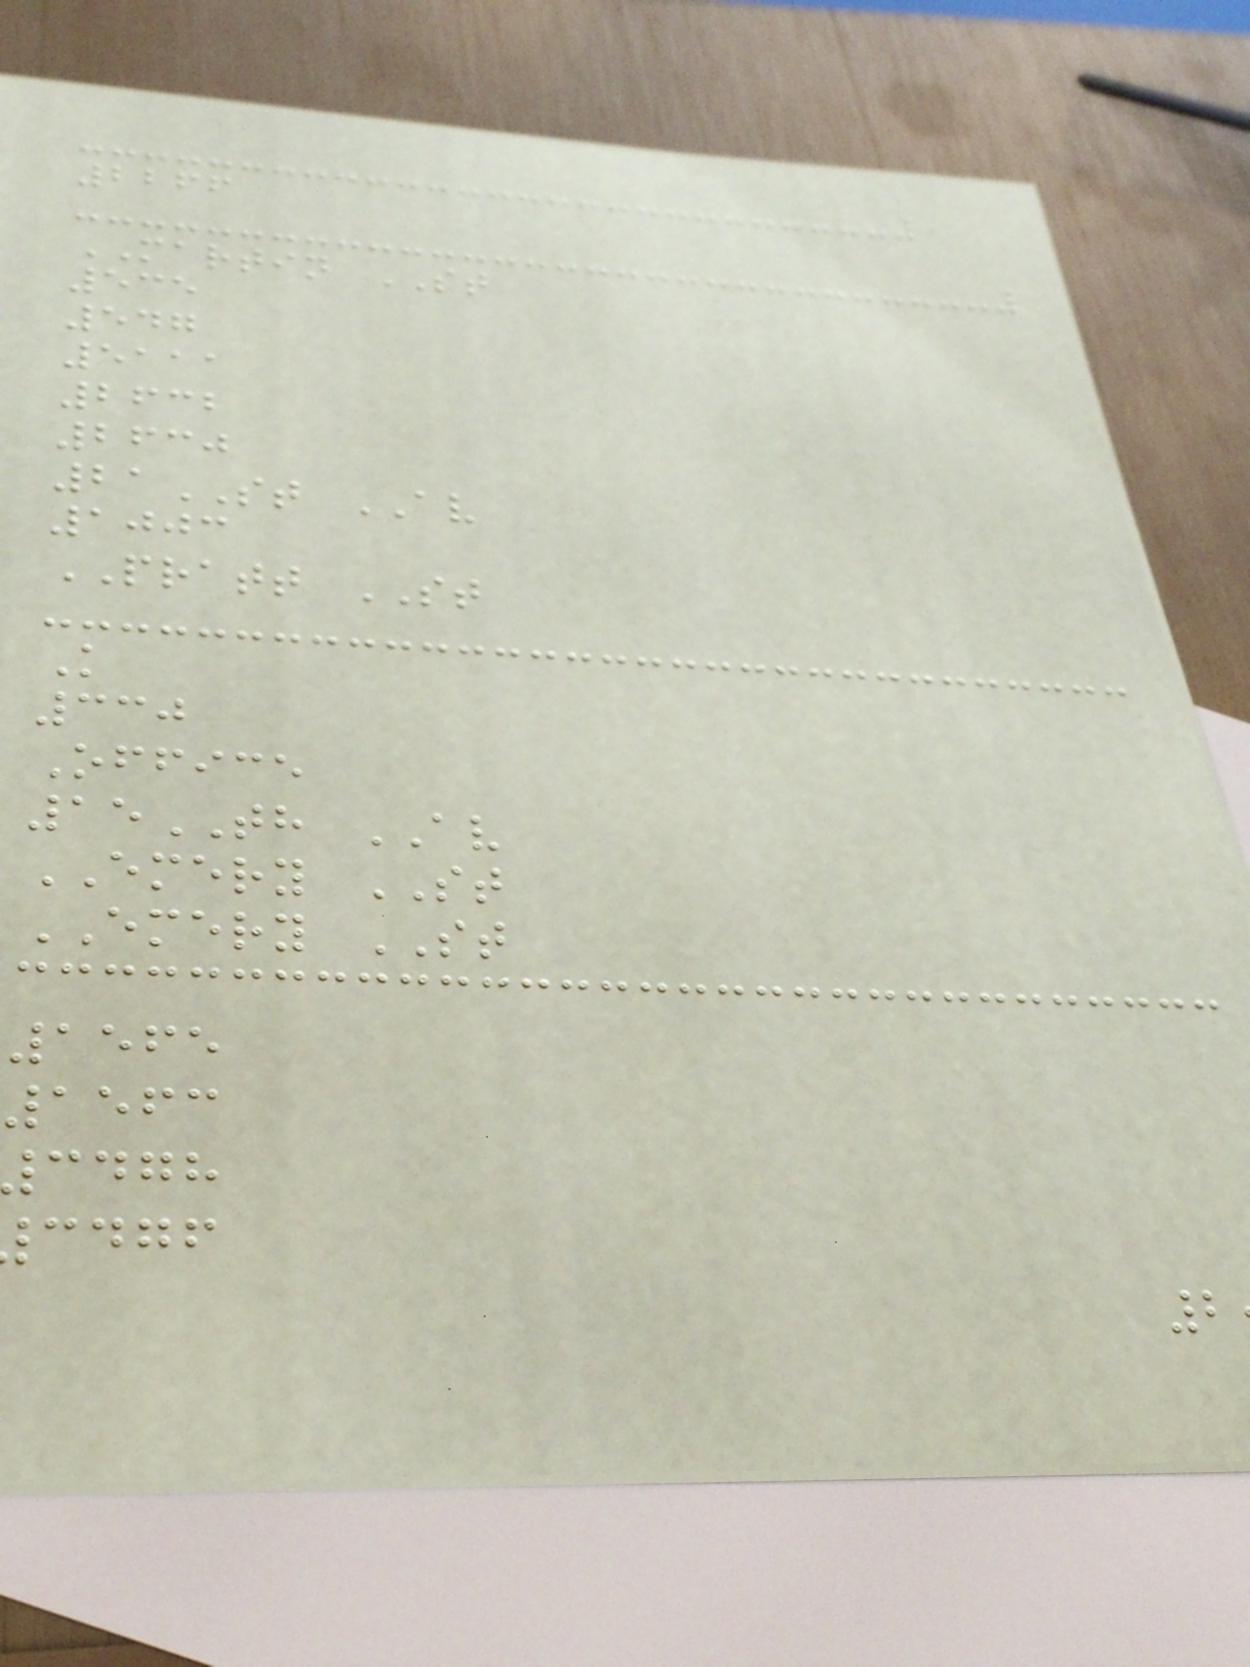2266
MARTIN ST
535
547
5111
2632
2630
21ST AV
1003
PRATT ST
K
330
Office
15TH AV
EMERY ST
EMERY ST
1565
1563
cdgh
cdgf
